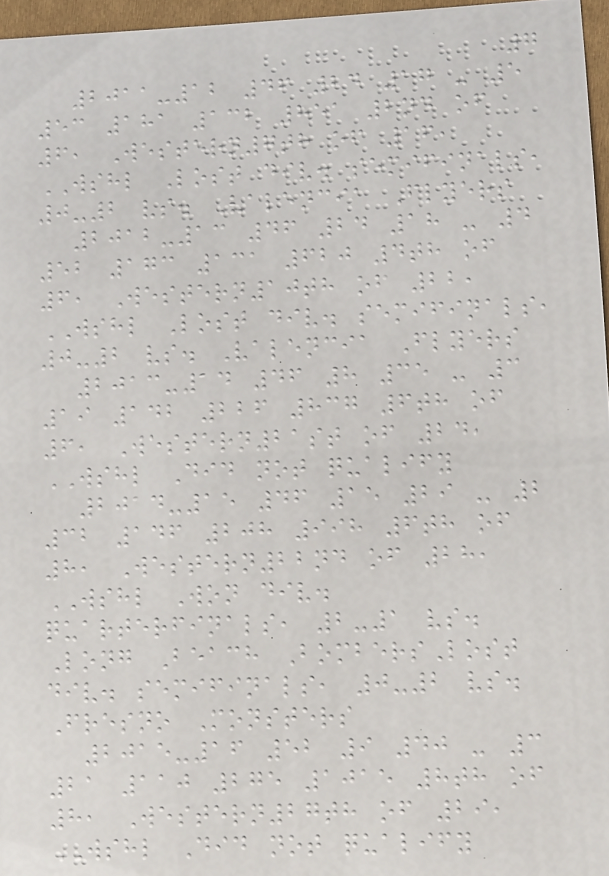7
2011-12 46 24 17 - 5
53 181 132 851 2nd of
6, Western7th of 16,
WSHL Lost div. semifinals,
0-2 vs. Valencia Flyers
2012-13 46 24 18 - 4
52 173 131 620 4th of
6, Western10th of 22,
WSHL Lost div. semifinals,
0-2 vs. Valencia Flyers
2013-14 46 8 35 - 3
19 142 226 837 6th of
6, Western21st of 24,
WSHL Did not qualify
2014-15 46 15 29 - 2
32 146 208 998 6th of
8, Western22nd of 28,
WSHL Won div.
quarterfinals, 2-1 vs.
Long Beach BombersLost
div. semifinals, 0-2 vs.
Fresno Monsters
2015-16 52 9 40 - 3
21 110 275 1015 8th of
8, Western27th of 29,
WSHL Did not qualify
